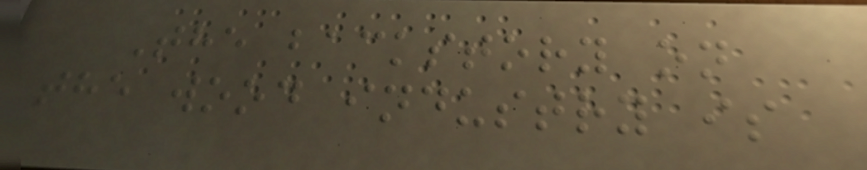The backstory on
the wood industry is
